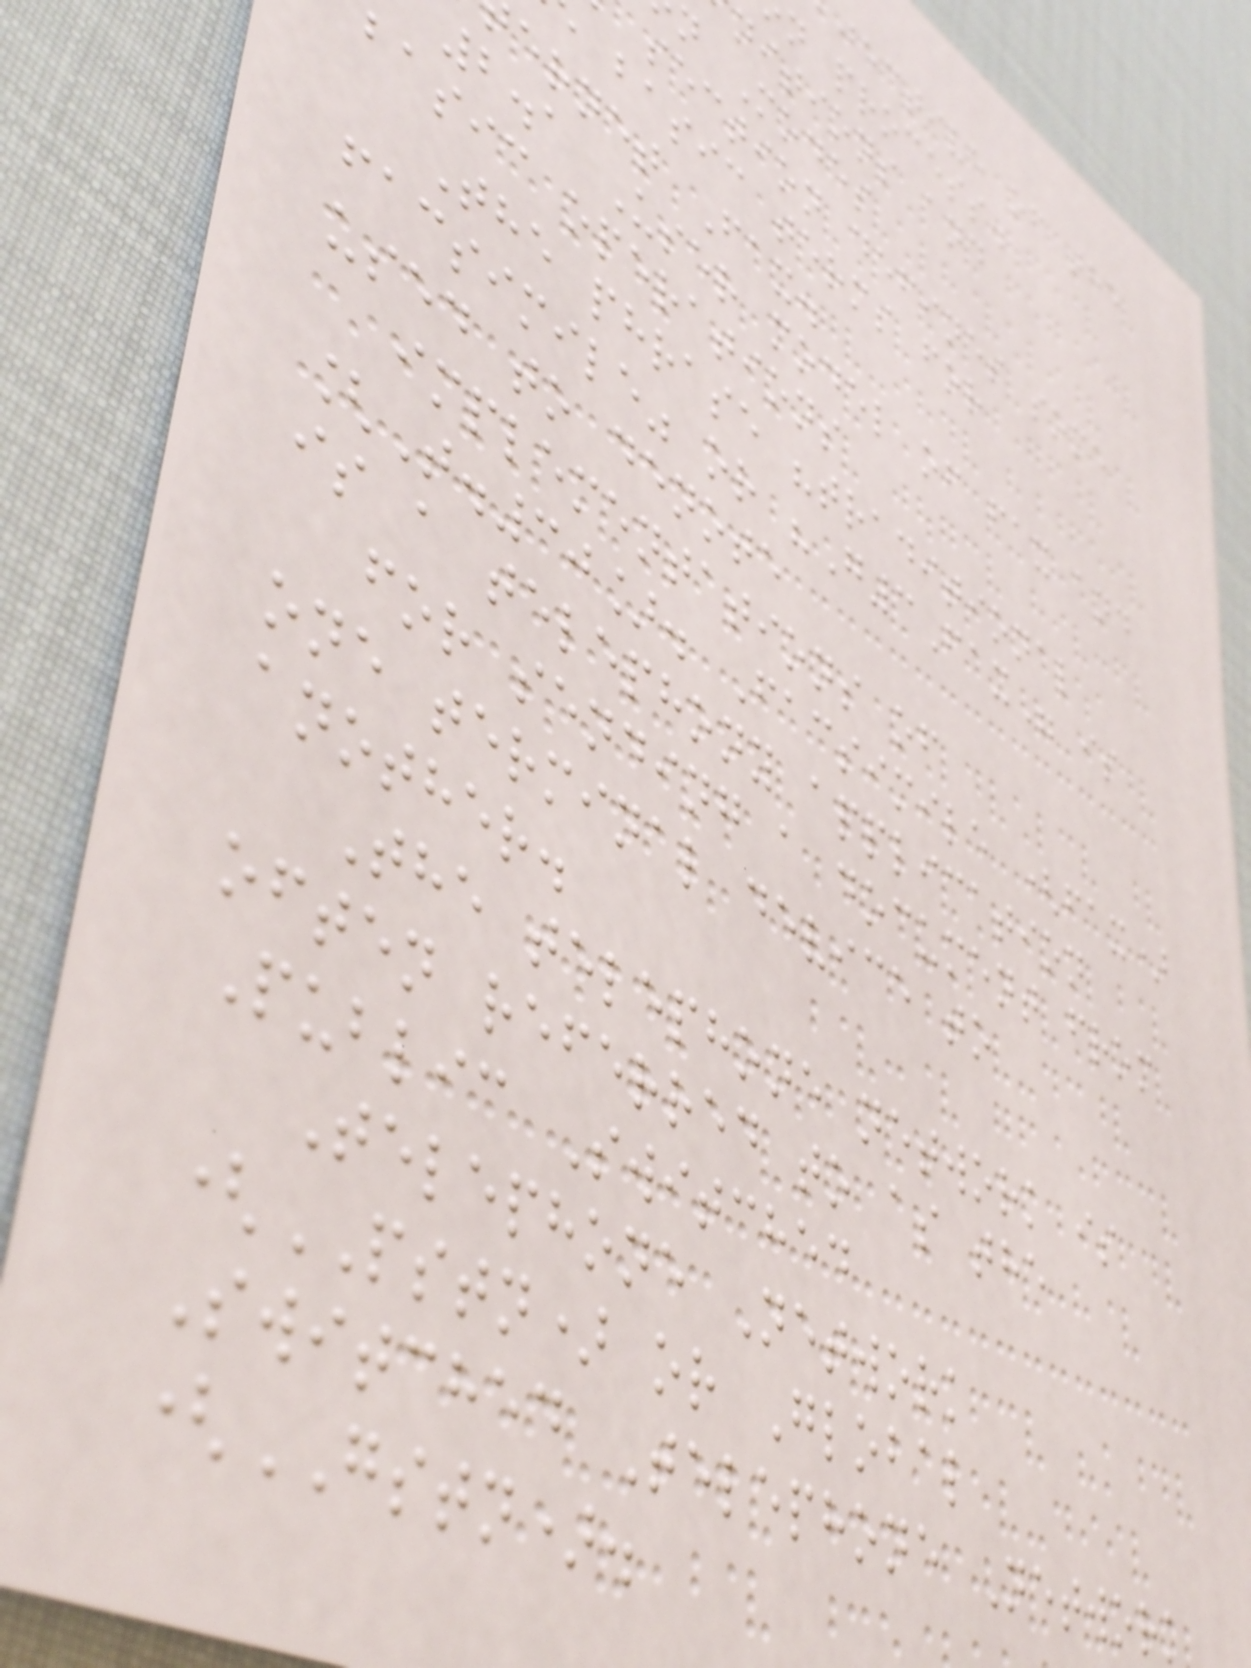jective of the
n process.
nitions and
n Modes
section defines some
basic terms for
ernet Fax.
2.1 User model of fax and
basic operations
The phrase "traditional
facsimile" or "G3Fax" is
used to denote
implementations of
[T.30]. Facsimile (fax)
is a telephony application
for sending a document from
one terminal device to
another.
The telephone network is
often referred to as the
Public Switched
Telephone Network
(PSTN) or Global
Switched Telephone Network
(GSTN).
